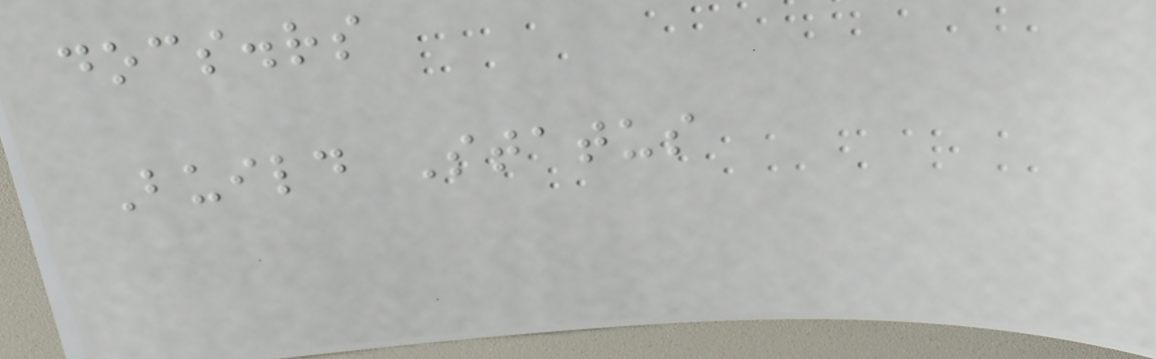docs.rs
Build Status
